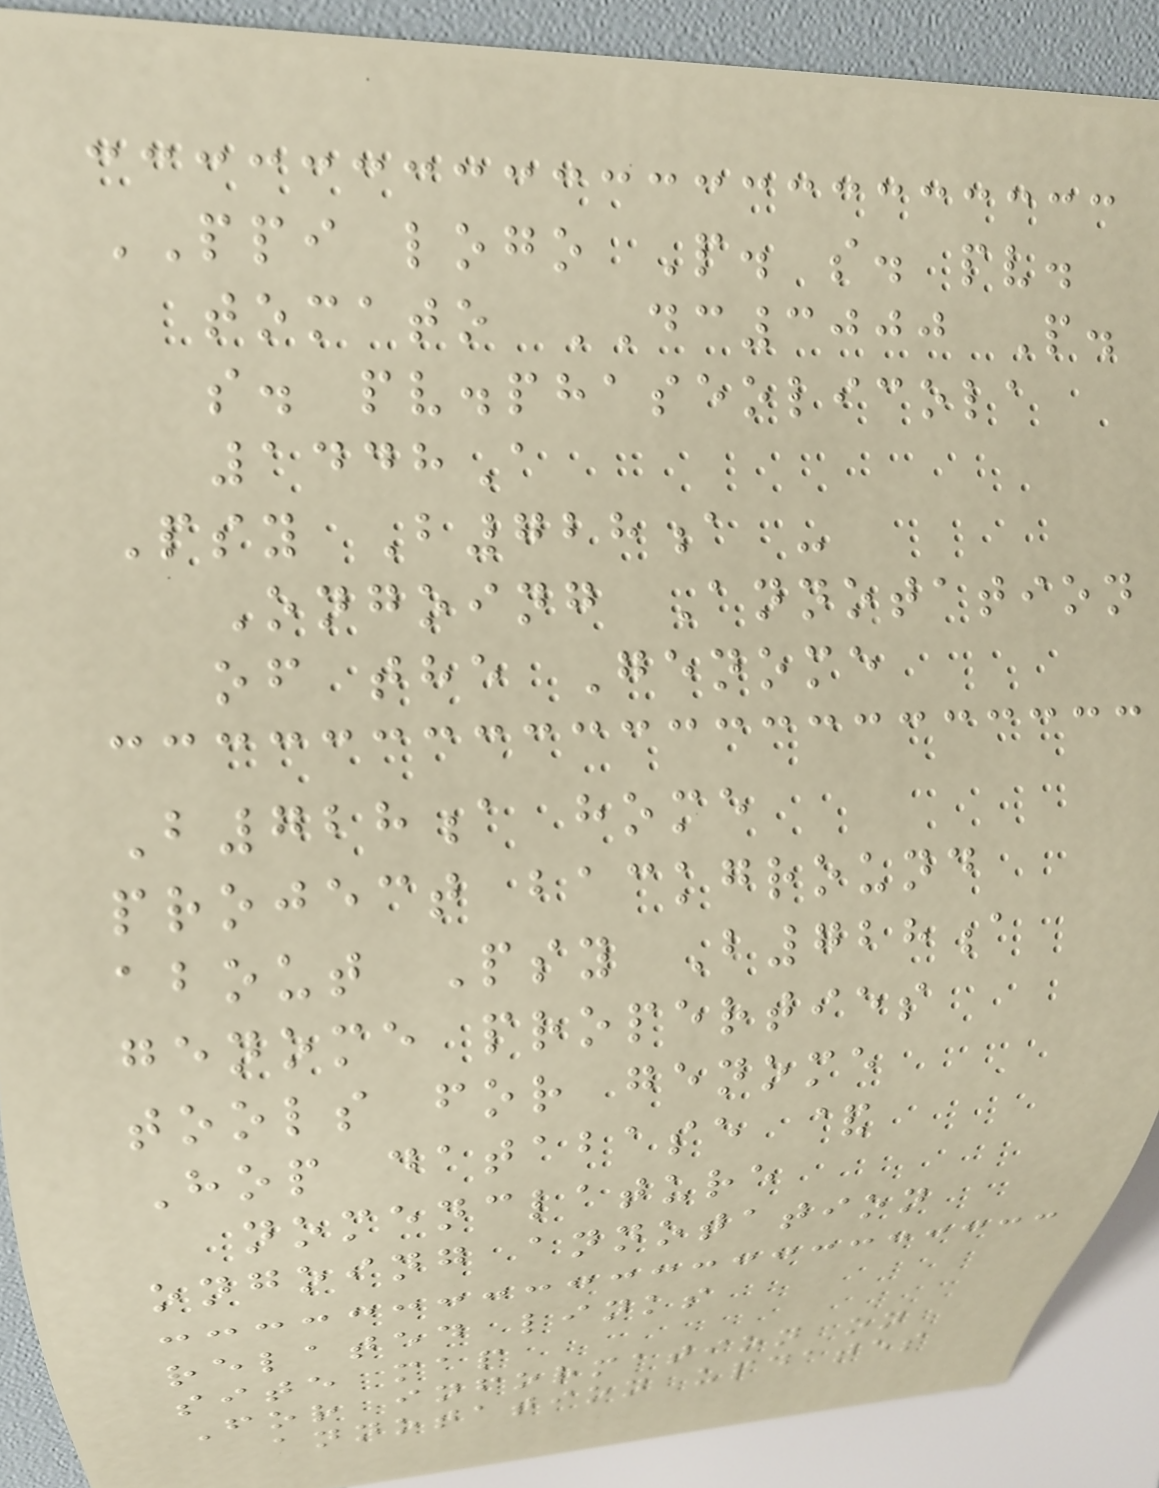PPI logo P. s. pv.
tomato DC3000 P.
s. pv.phaseolicola
1448A
Psy B728a -
Ongoing Annotation
of the Genome
B728a home
project background
about Psy B728a
genome properties
tools for genome
Hop database &
nomenclature
ongoing annotation
related links
site map
For information on
annotation updates
